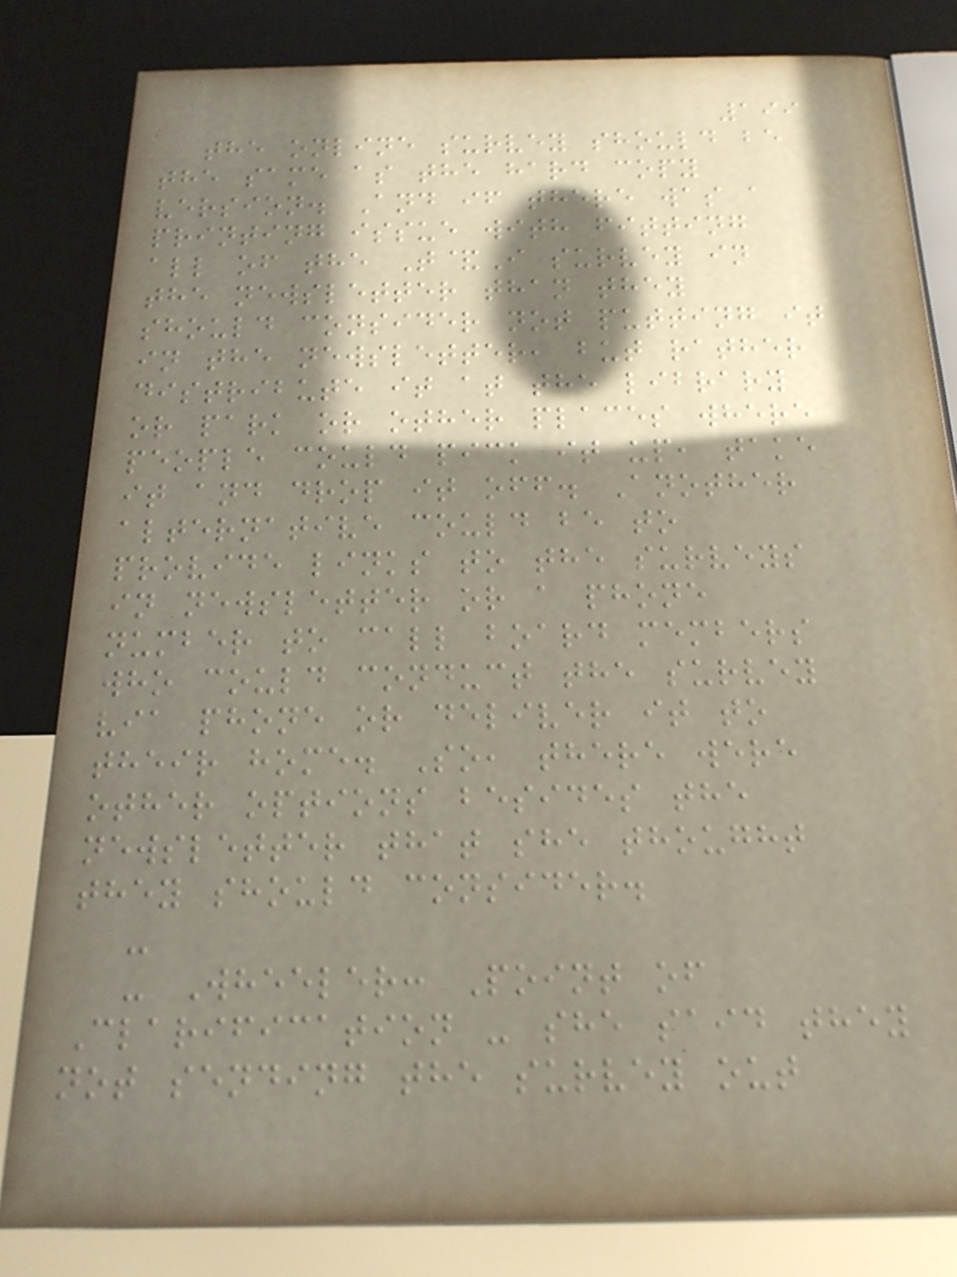199
the online survey should be
the same as the hard copy
version. And if there was a
printing issue with fitting
all of the T&I survey in
the newsletter than they
should consider not putting it
in the newsletter, but rather
distribute it at the library
or park or other places where
people could pick it up, take
it and drop it off. Another
alternative could be to
provide links to the surveys
in newsletter or a phone
number to call board members
who could conduct the survey
via phone or deliver it to
their home. So, there were
other options besides the
newsletter that she thought
they should consider.
-
- Wheeler: Point of
Clarification - she said they
not sending the survey out
